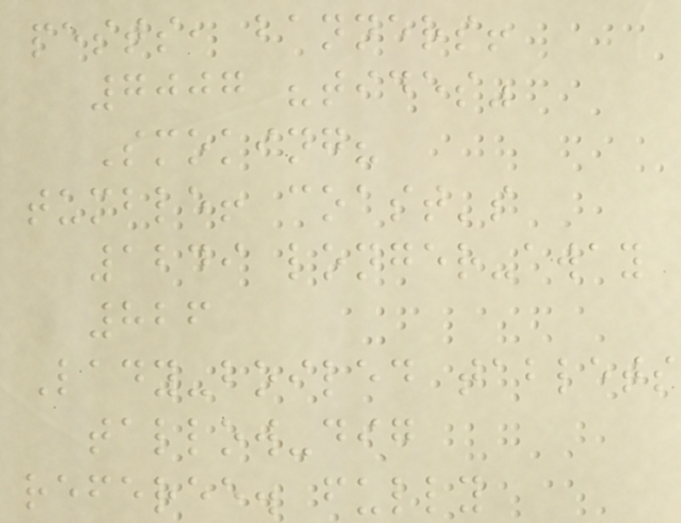pests, banners!
7007 "tides"
Smoking?
tumble! coast's
1249 longer-away
826
Lady-boiled tablets
tallow-dig
referee. fully
